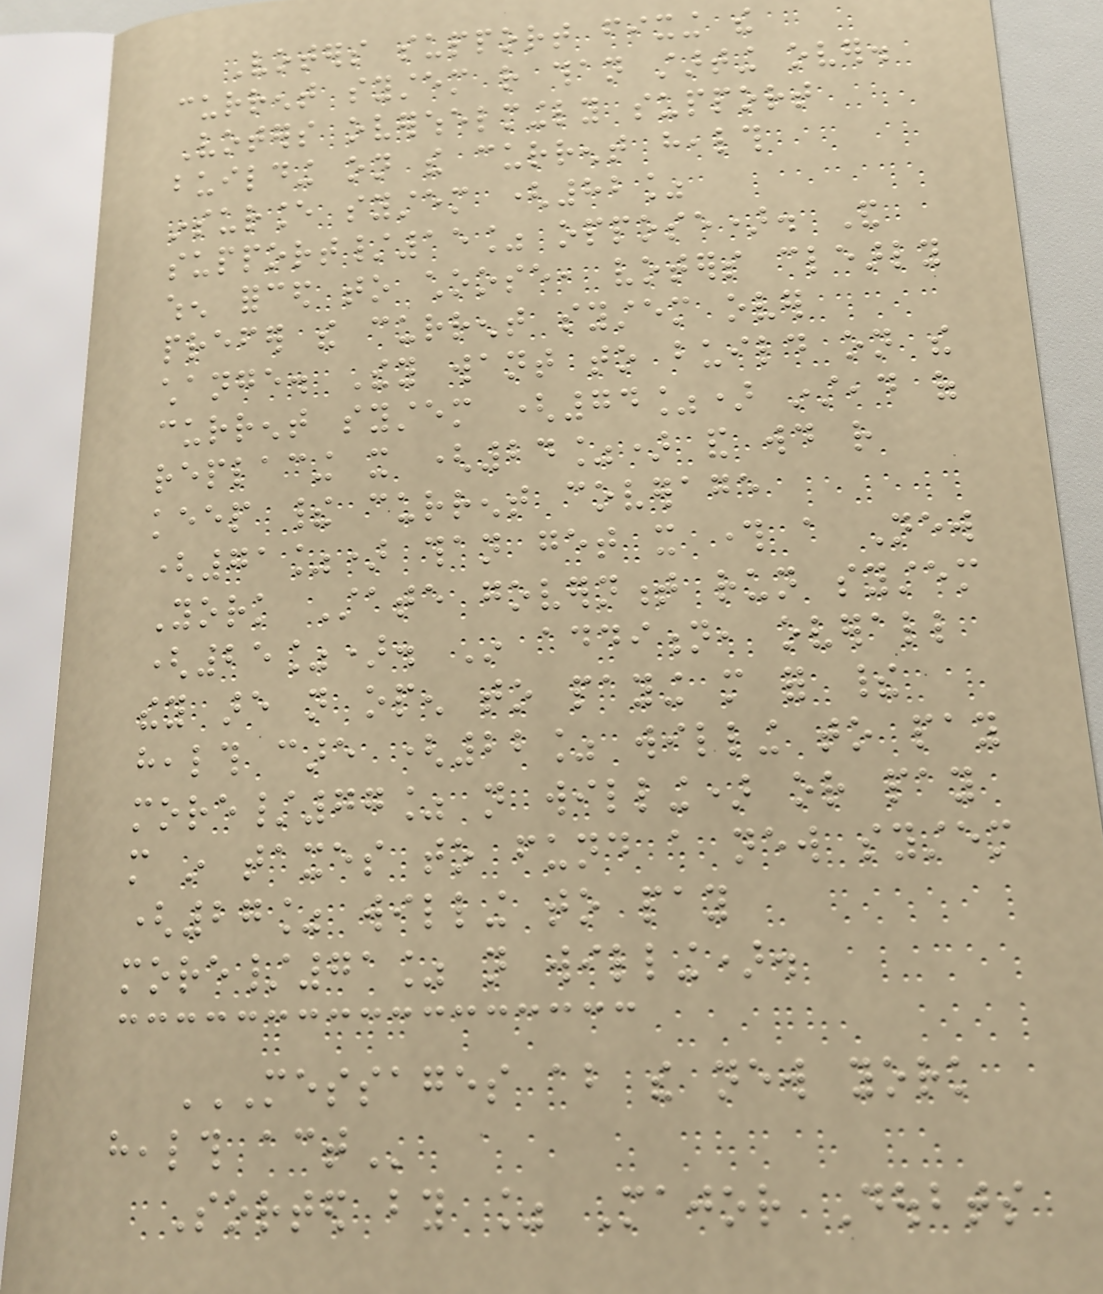Voters support fixing the
current system rather than starting over.
Voters overwhelmingly support
building on the current health
insurance system (82%
support/15% oppose). And
when forced to choose, voters clearly
prefer the current system over
change. They want to build on the
current system (74%) instead of
replacing it (24%) and would rather
keep their current coverage
(71%) than get it through a New
York State government run system
(25%). In addition, overall
they are not open to paying more for their
health care (22% willing to pay
more/77% not willing) or pay
more in taxes to fund a new system
(27% willing to pay
more/71% not willing).
MESSAGES ABOUT THE NEW YORK
HEALTH ACT
Sorted by % Major Doubts
